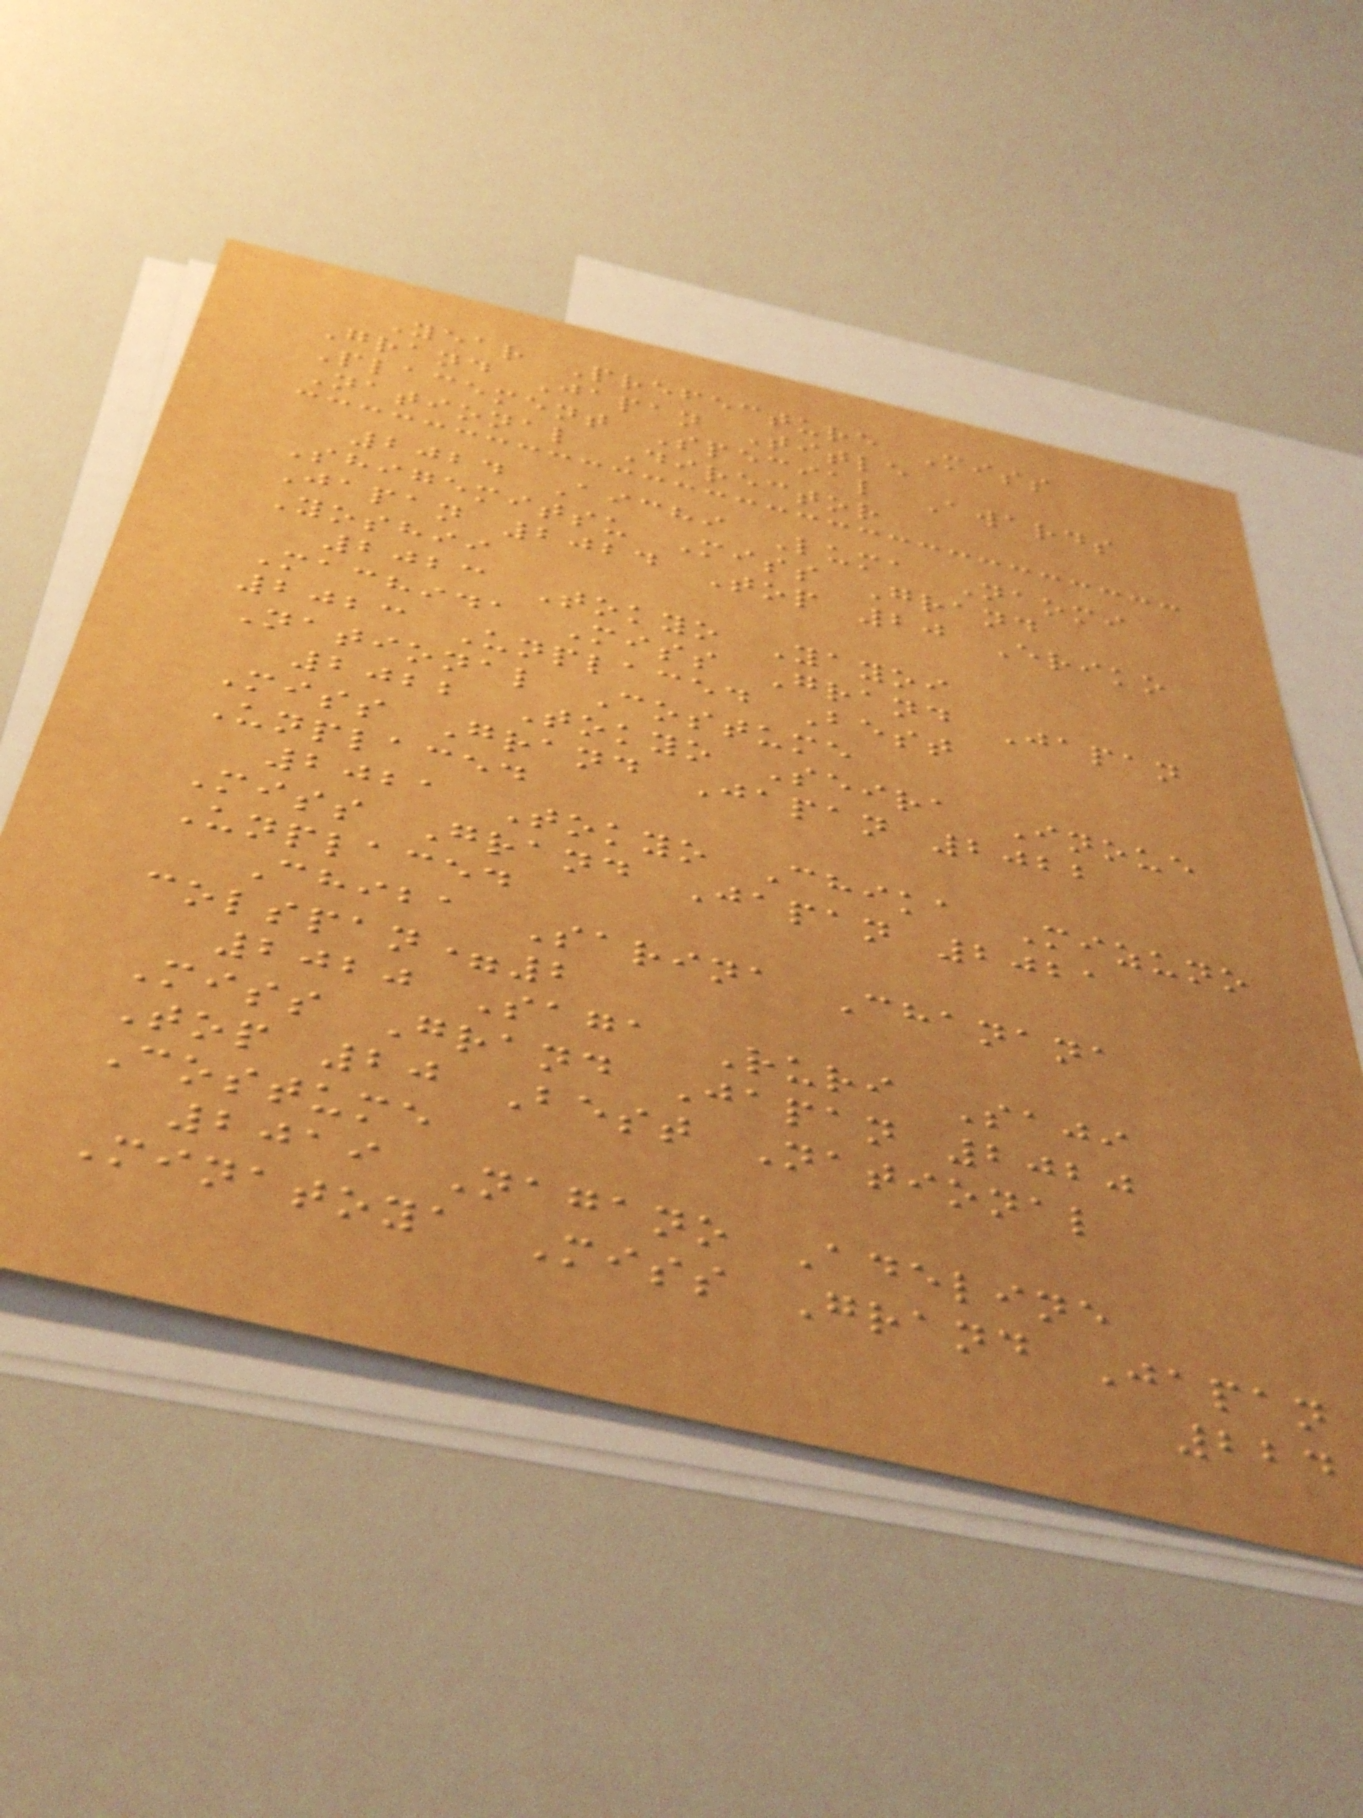Year Prefecture Miss
Grand Japan Title
Placement Special Awards
National Director
2024 Aichi Luma Naomi
Shigemitsu Miss Grand
Japan 2024 Top 20 Eriko
Yoshii
2023 Tokyo Yayoi
Machida Miss Grand Japan
2023 Unplaced Best
National Costume
2022 Tokyo Seira Inoue
Miss Grand Japan 2022
Unplaced
2021 Tokyo Chika Mizuno
Miss Grand Japan 2021
Unplaced
Chiba Sarina Chanana
colspan=2
2020 Saga Ruri Saji
Miss Grand Japan 2020
Top 20 Best National
Costume
2019 Nagano Adeline
Minatoya Miss Grand Japan
224
